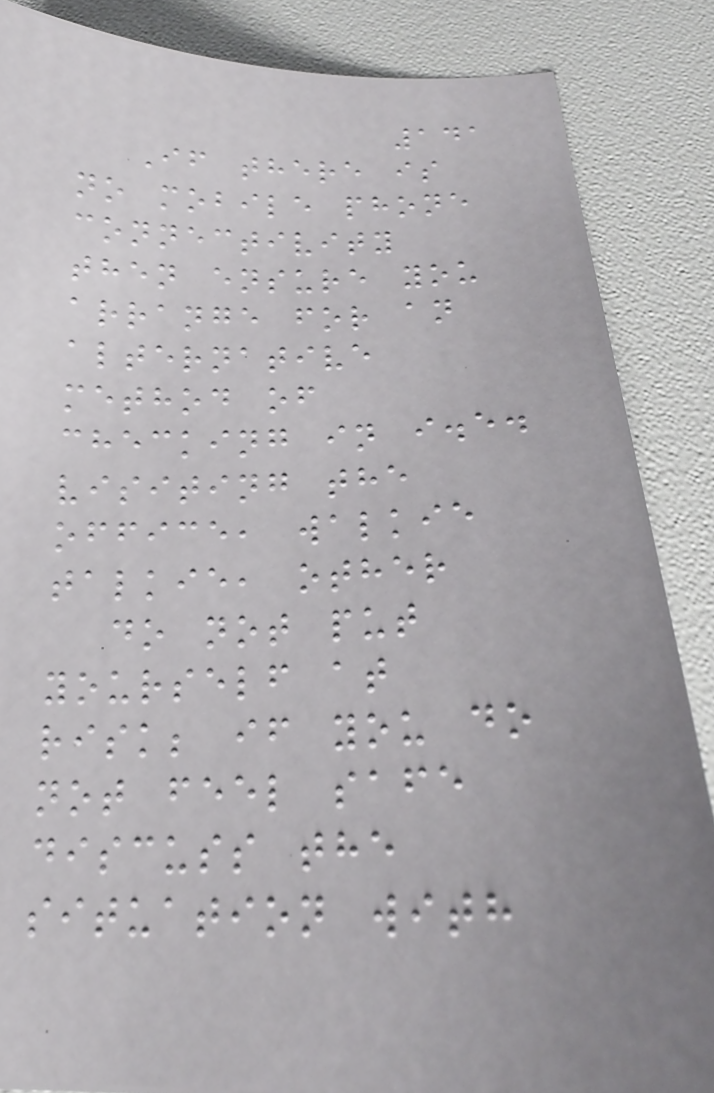141
If there is
no mobile phone
connectivity
then ensure you
arrange for an
alternative
method of
checking in i.e.
visiting the
office, walkie
talkie, other
do not put
yourself at
risk; if you do
not feel safe
discuss the
situation with
